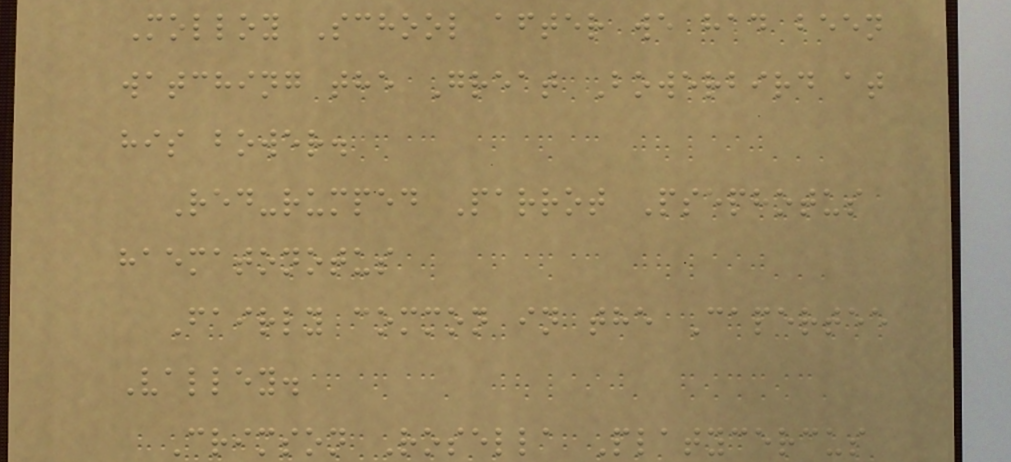Molloy School after we had been
watching the Great Bowerbird at
his bower.
Red-rumped Parrot Psephotus
haematonotus
Fairly common in the Capertee
Valley.
Crimson Rosella Platycercus
